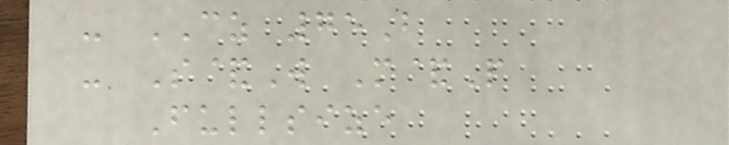- CZ 75B
- S&W M&P
Fullsize
